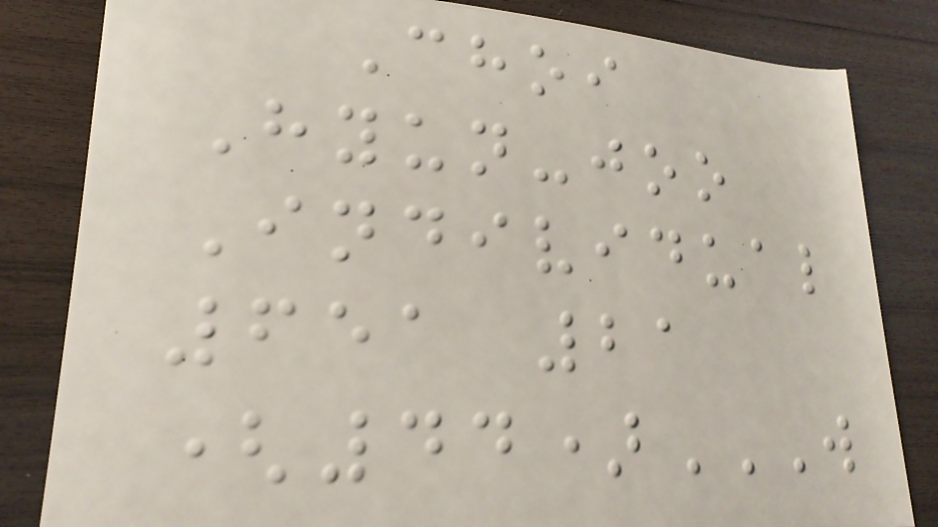Choi
Hyun-joo
Individual
651 21
(44)W
